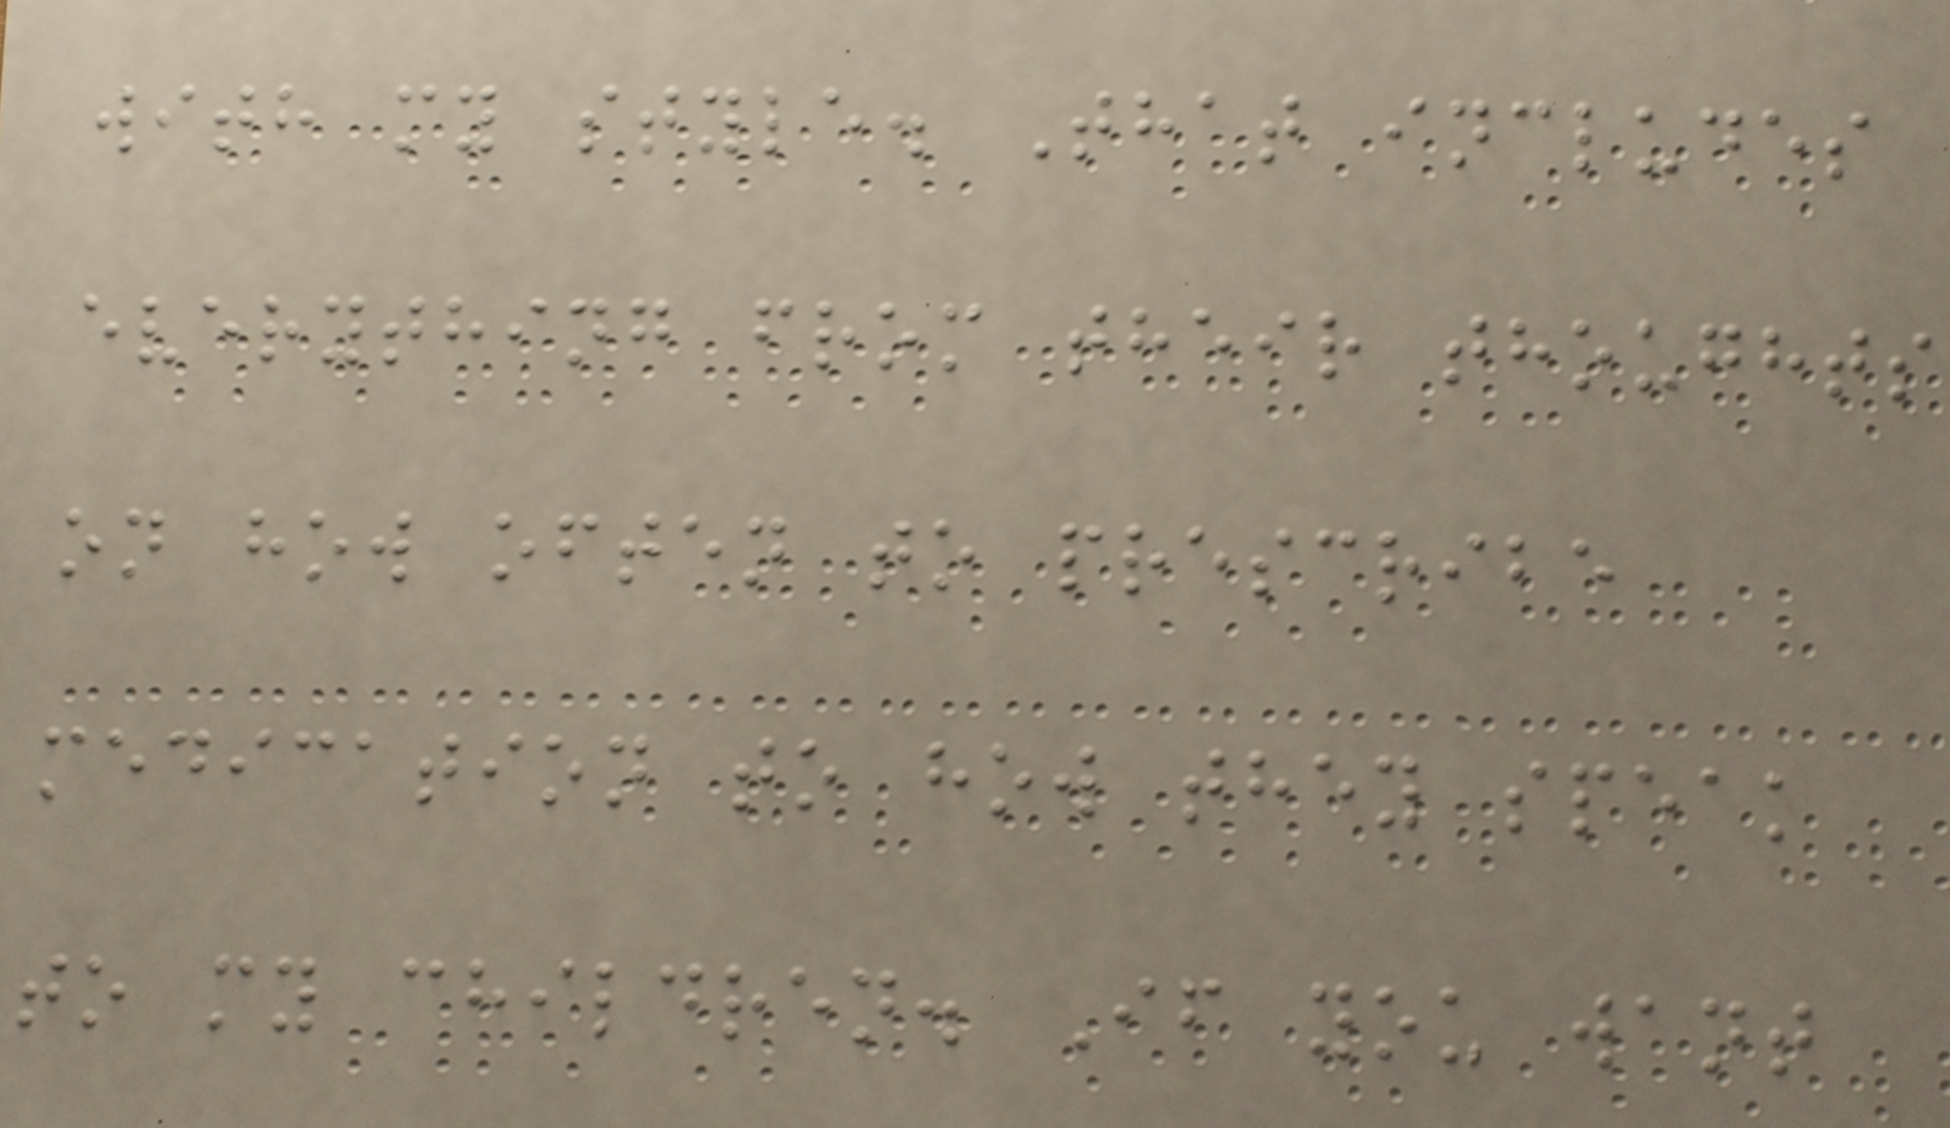with my style. That includes
everything from their thoughts
on how often to prescribe
medication to how they speak
to my children. If you want
